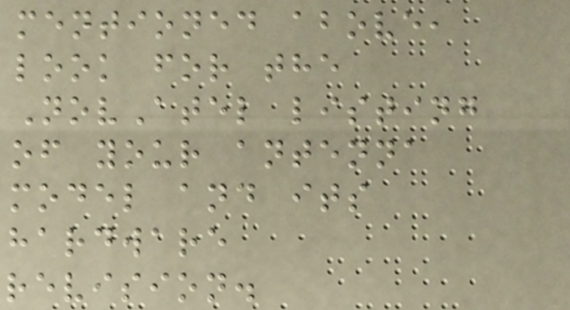mentioned above,
look for the
NovAtel listing
of your antenna
model and its
hardware
revision.
